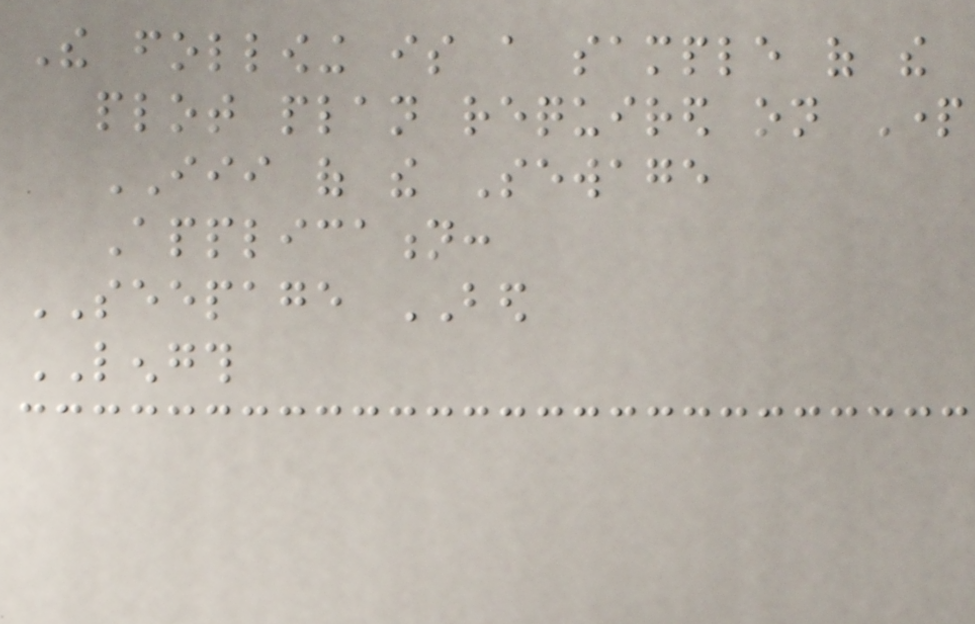The following is a sample of the
plot plan required on Part
III of the Sewage
Application:
SEEPAGE BED
LENGTH
